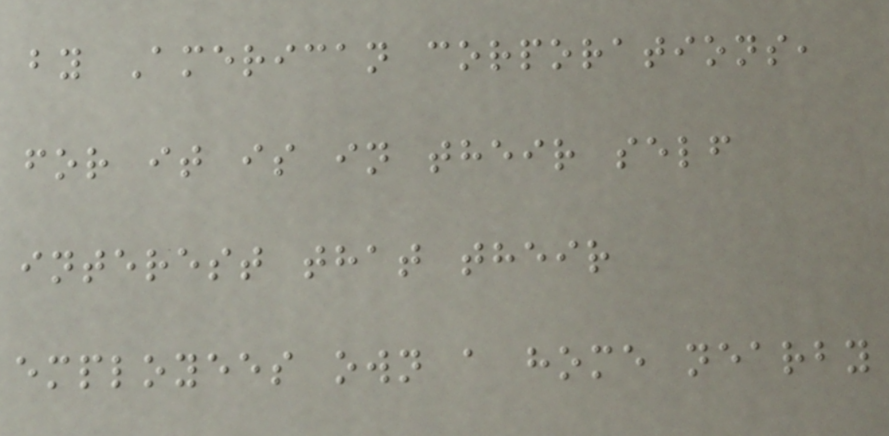by American corporations,
for it is in their self
interest that their
employees own a home nearby
